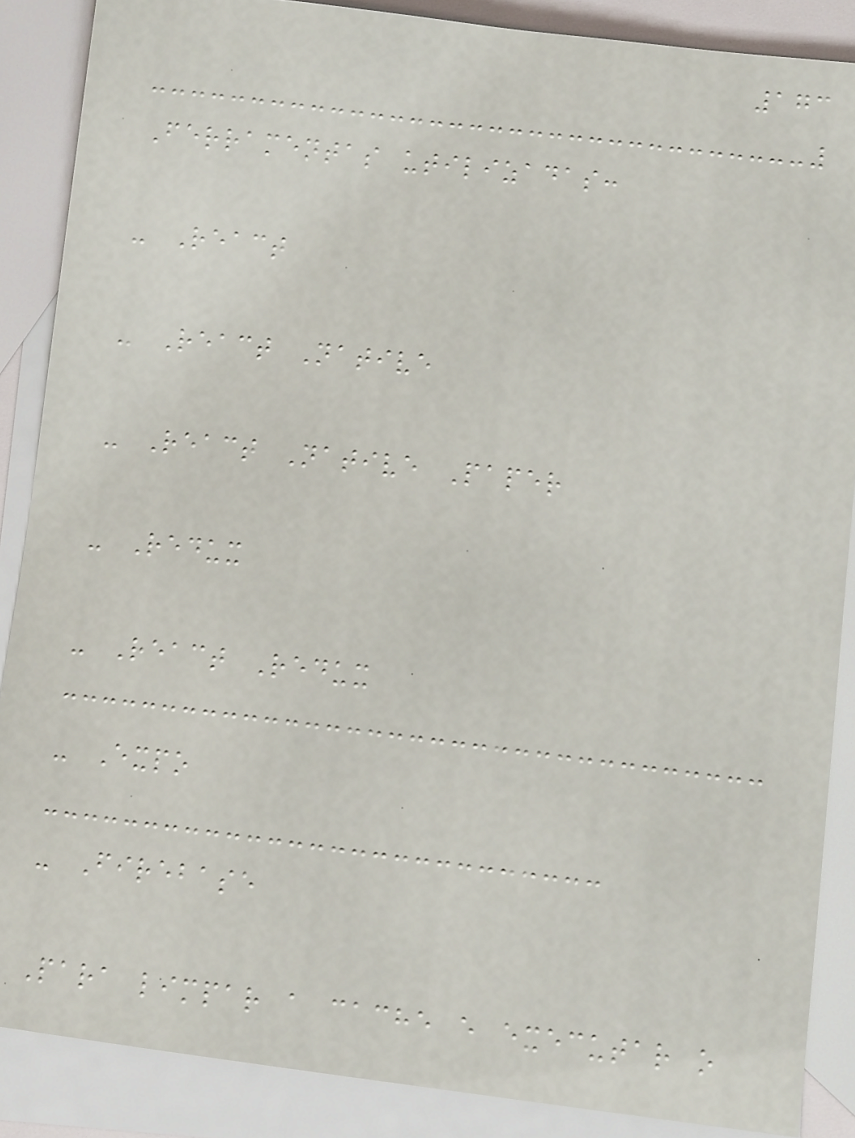173
Ferramentas utilizadas:
- React
- React Native
- React Native Paper
- Redux
- React Redux
- Expo
- Firebase
Para limpar a cache e executar o
